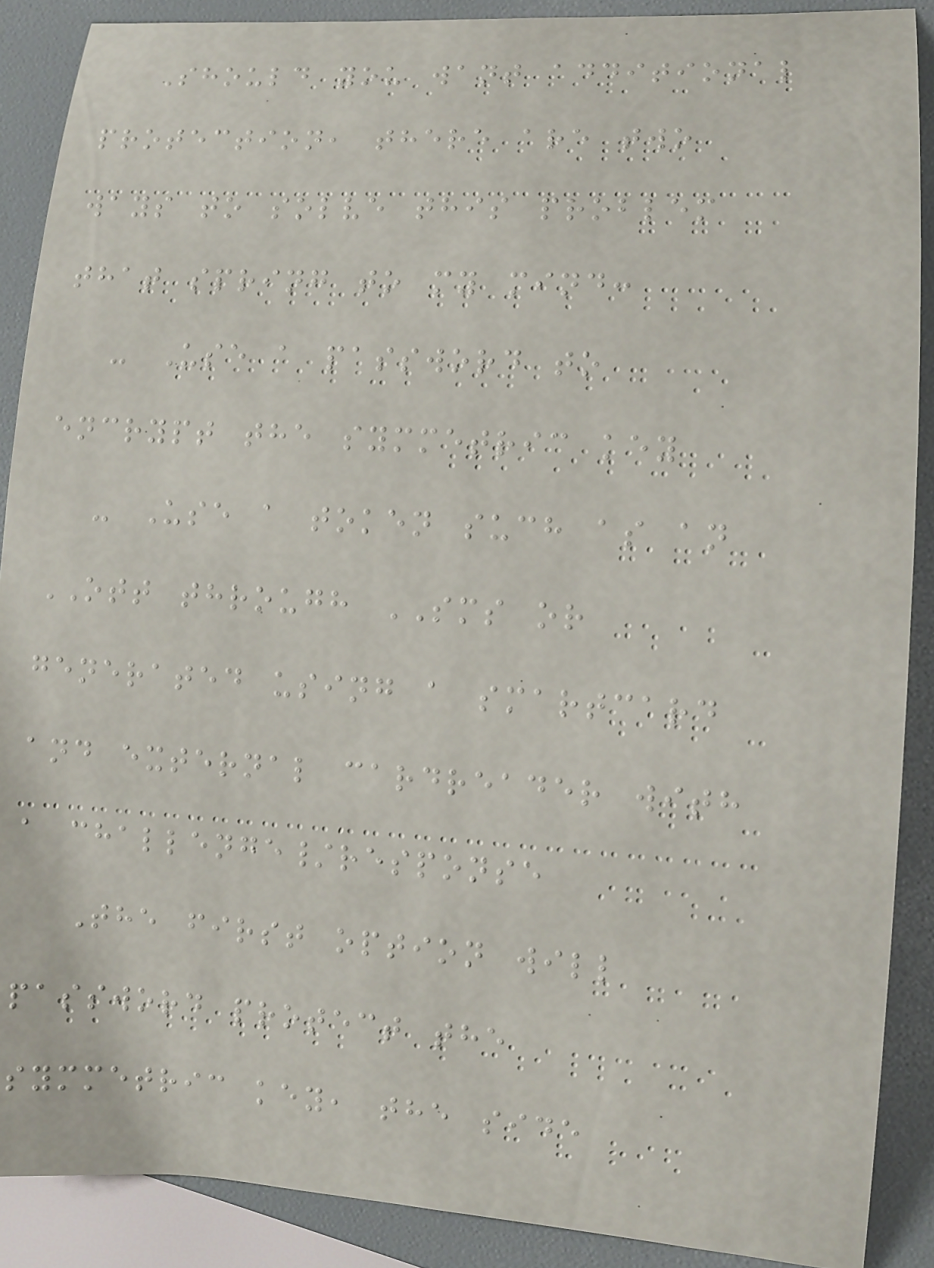Should you want additional
protection, there are two
ways to solve this problem
that spring to my mind:
- Use a password to
encrypt the symmetric key
- Use a token such as an
OTT through SMS or
generated using a smartcard
and external cardreader with
a challenge/response
The first option will
password protect the
symmetric key, the side
